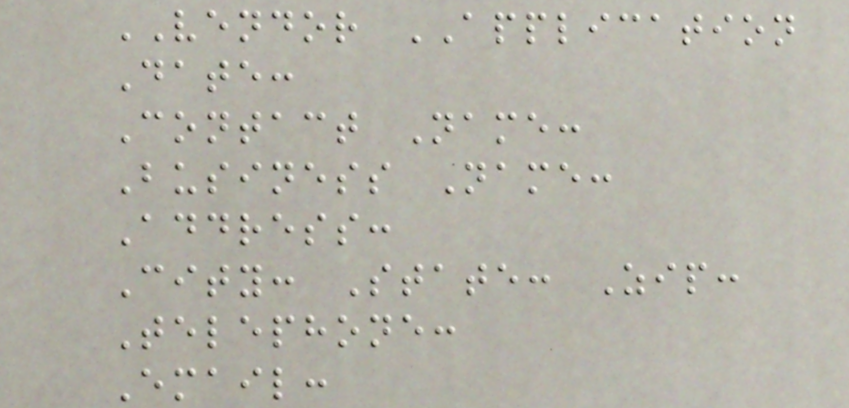VENDOR APPLICATION
Date:
Contact Name:
Business Name:
Address:
City: State: Zip:
Telephone:
Email:
